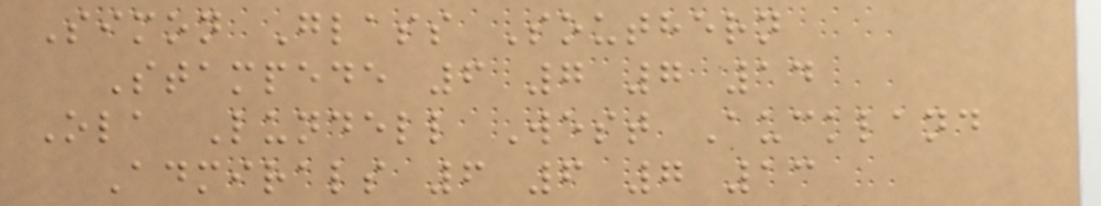Simon Glass Southern
Stampede 6 7 7 14
Ola Lundell West Auckland
Admirals 6 6 7 13
